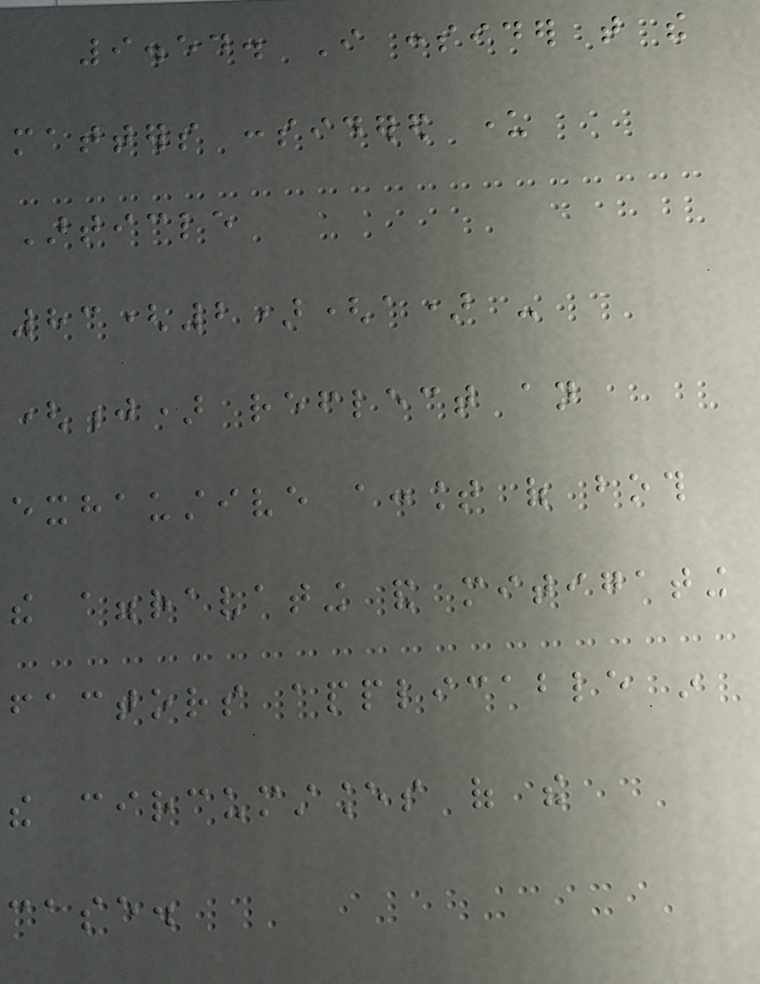9.54. I consider that the
matters considered under
Article
83(2)(a) -
(j) reflect an
exhaustive account of both
the aggravating and mitigating
factors applicable in
the circumstances of the
case.
